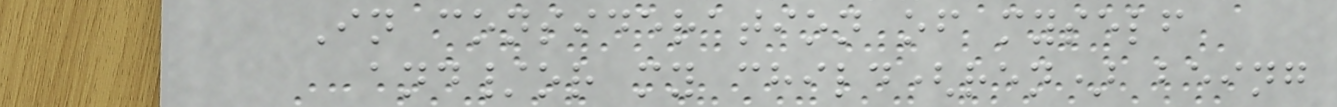In consideration of myself
and/or my child(ren) being
